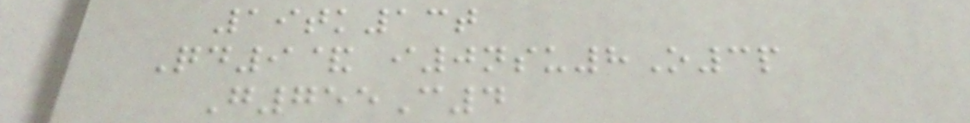19tk13t
Qd9& i0nsu8O3p
G755C4
